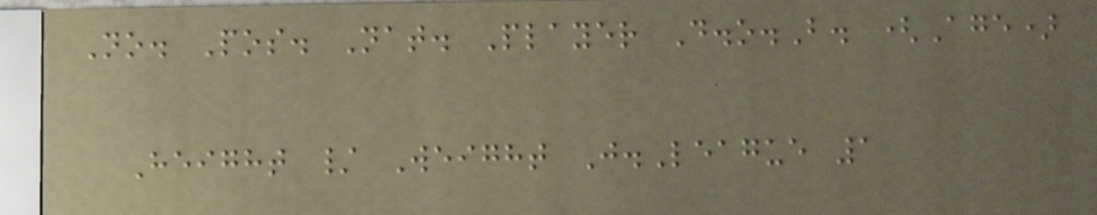No. Pos. Nat. Player D.o.B. (Age)
Height / Weight J.League 1
